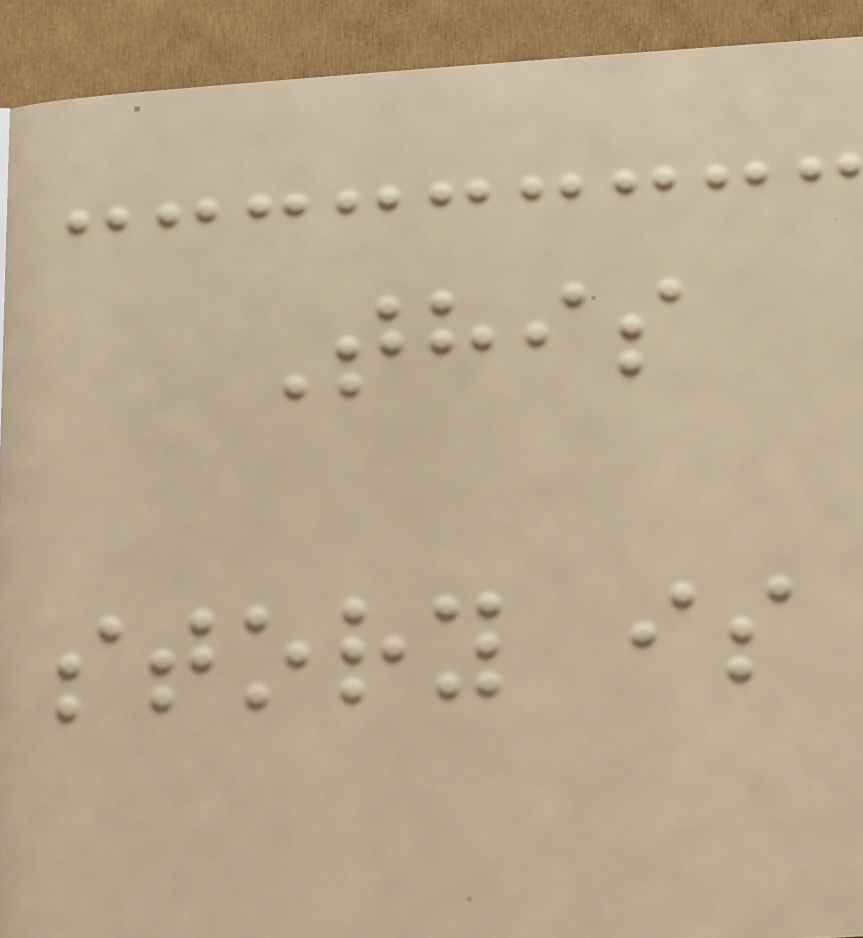This
story is
